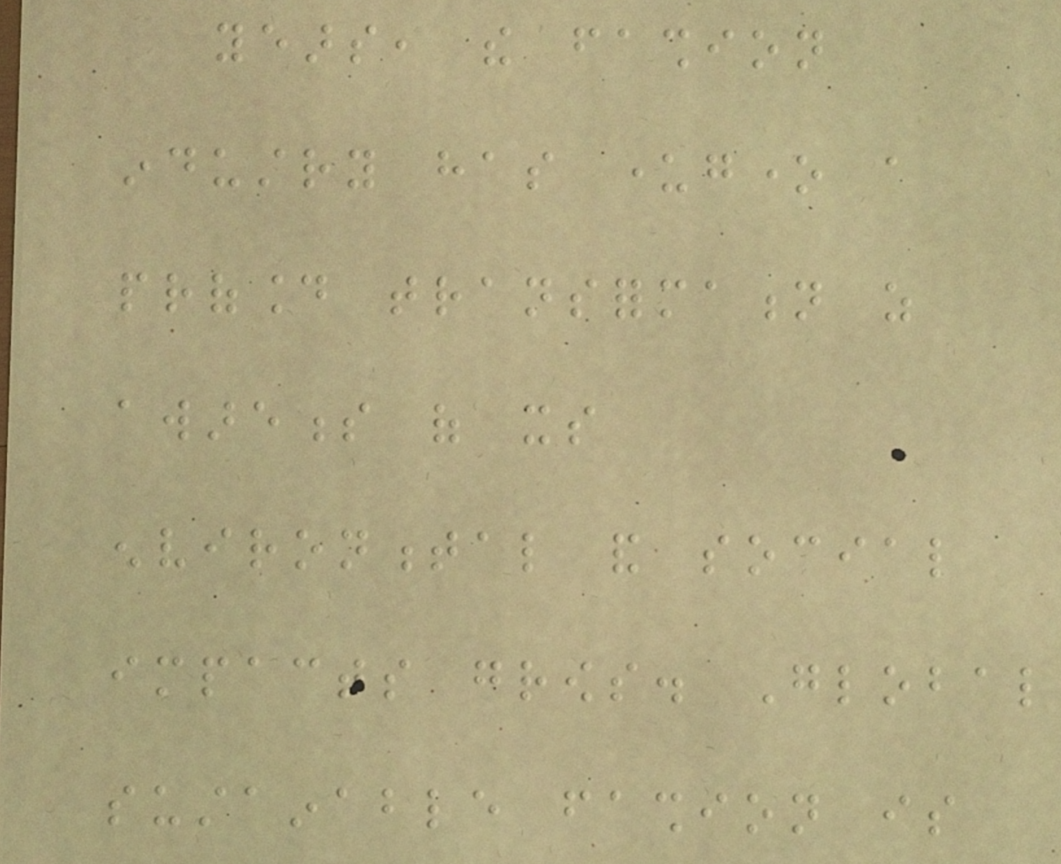years, the fashion
industry has undergone a
profound transformation as
awareness of its
environmental and social
impacts grows. Global
sustainable fashion is
